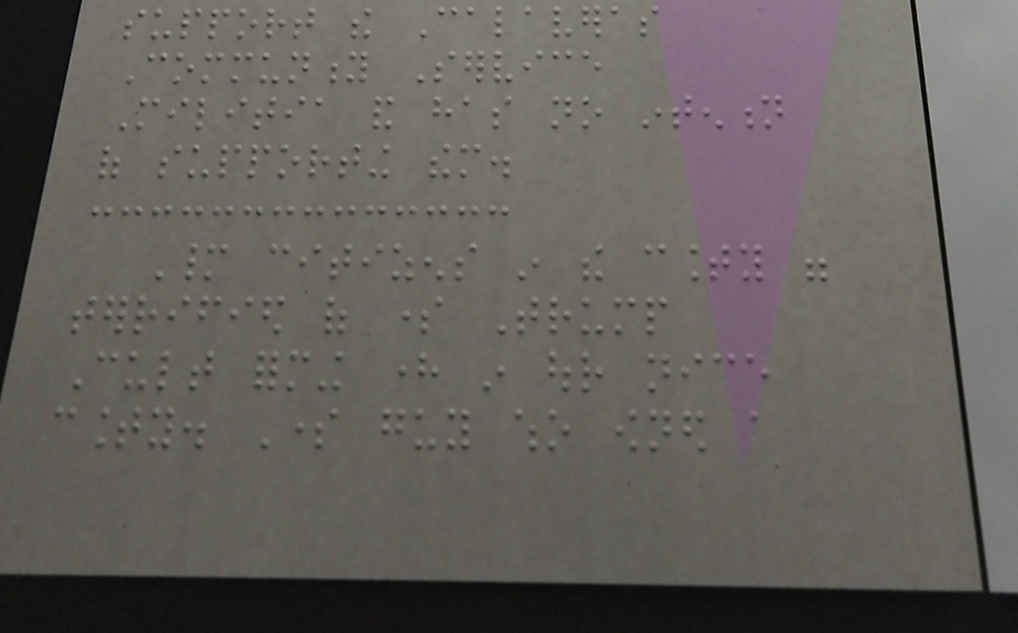support the Calaveras
Community Service
Militia and has no intention
of supporting them.
Many citizens in the county were
terrified of some Trump
Cult forming here in our nice
county. Some guy who owned a
